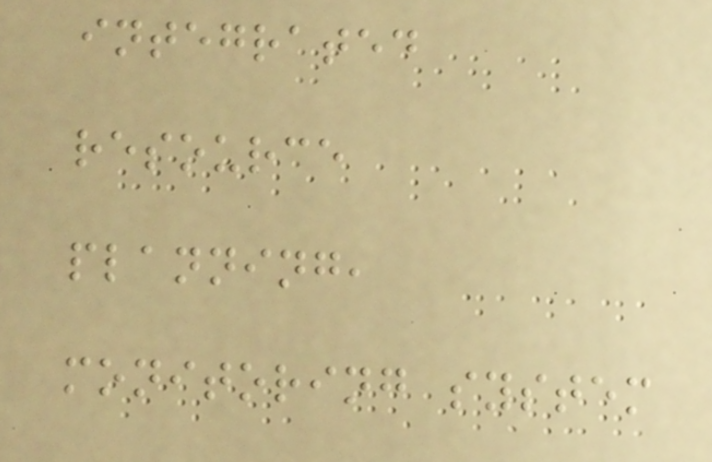integrated
resource
planning,
monitoring system
